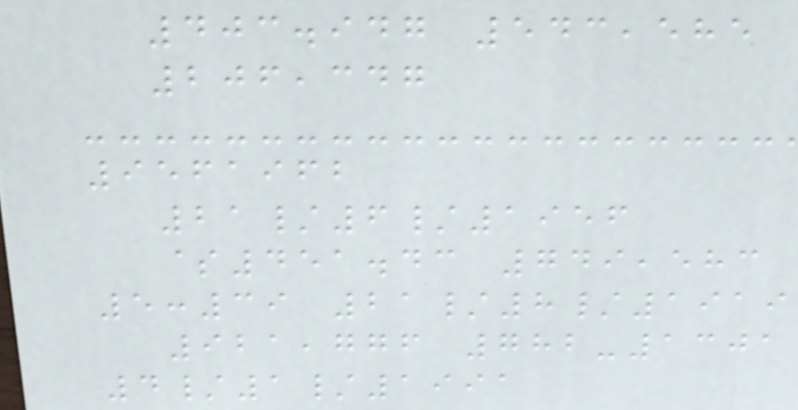403.947 543,585
206,347
9561962
21/6/1956
$451.43 749,583
5:39 21/8/1919
921,776 782-1301
4/1/1991
